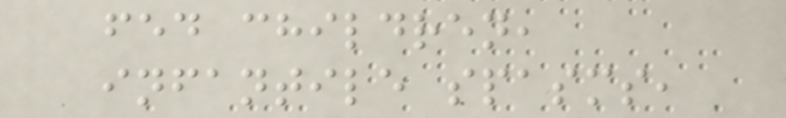fed children,
infantile spasms,
